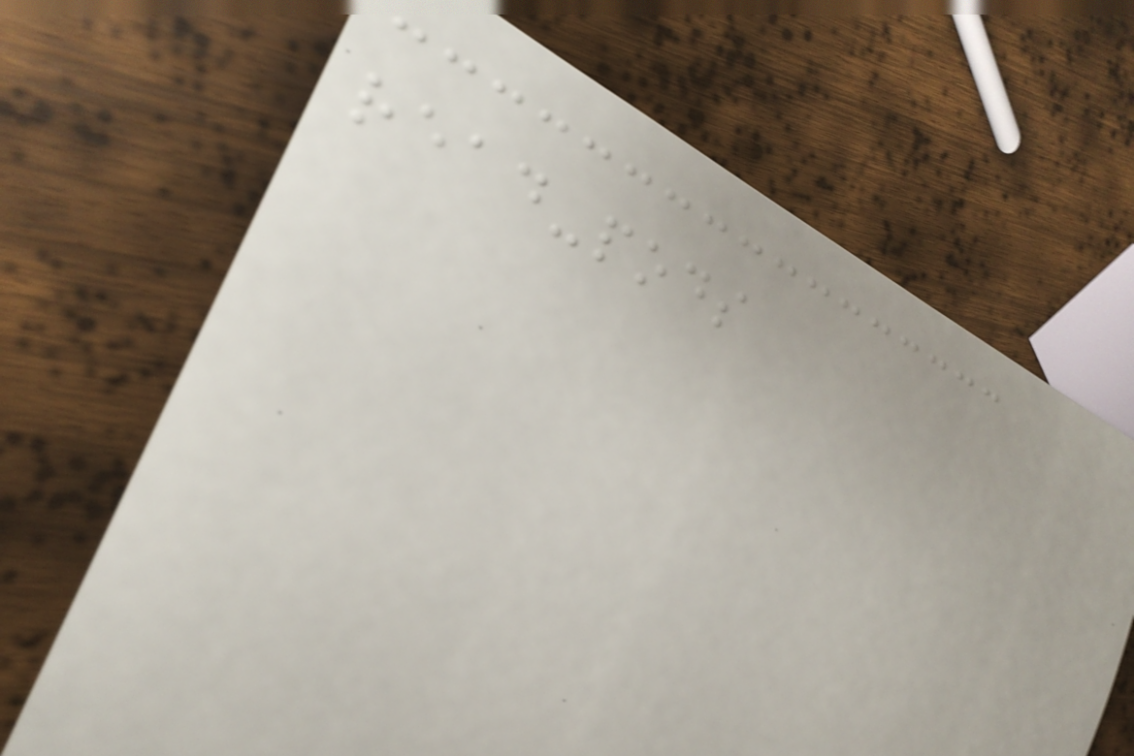read-pods
